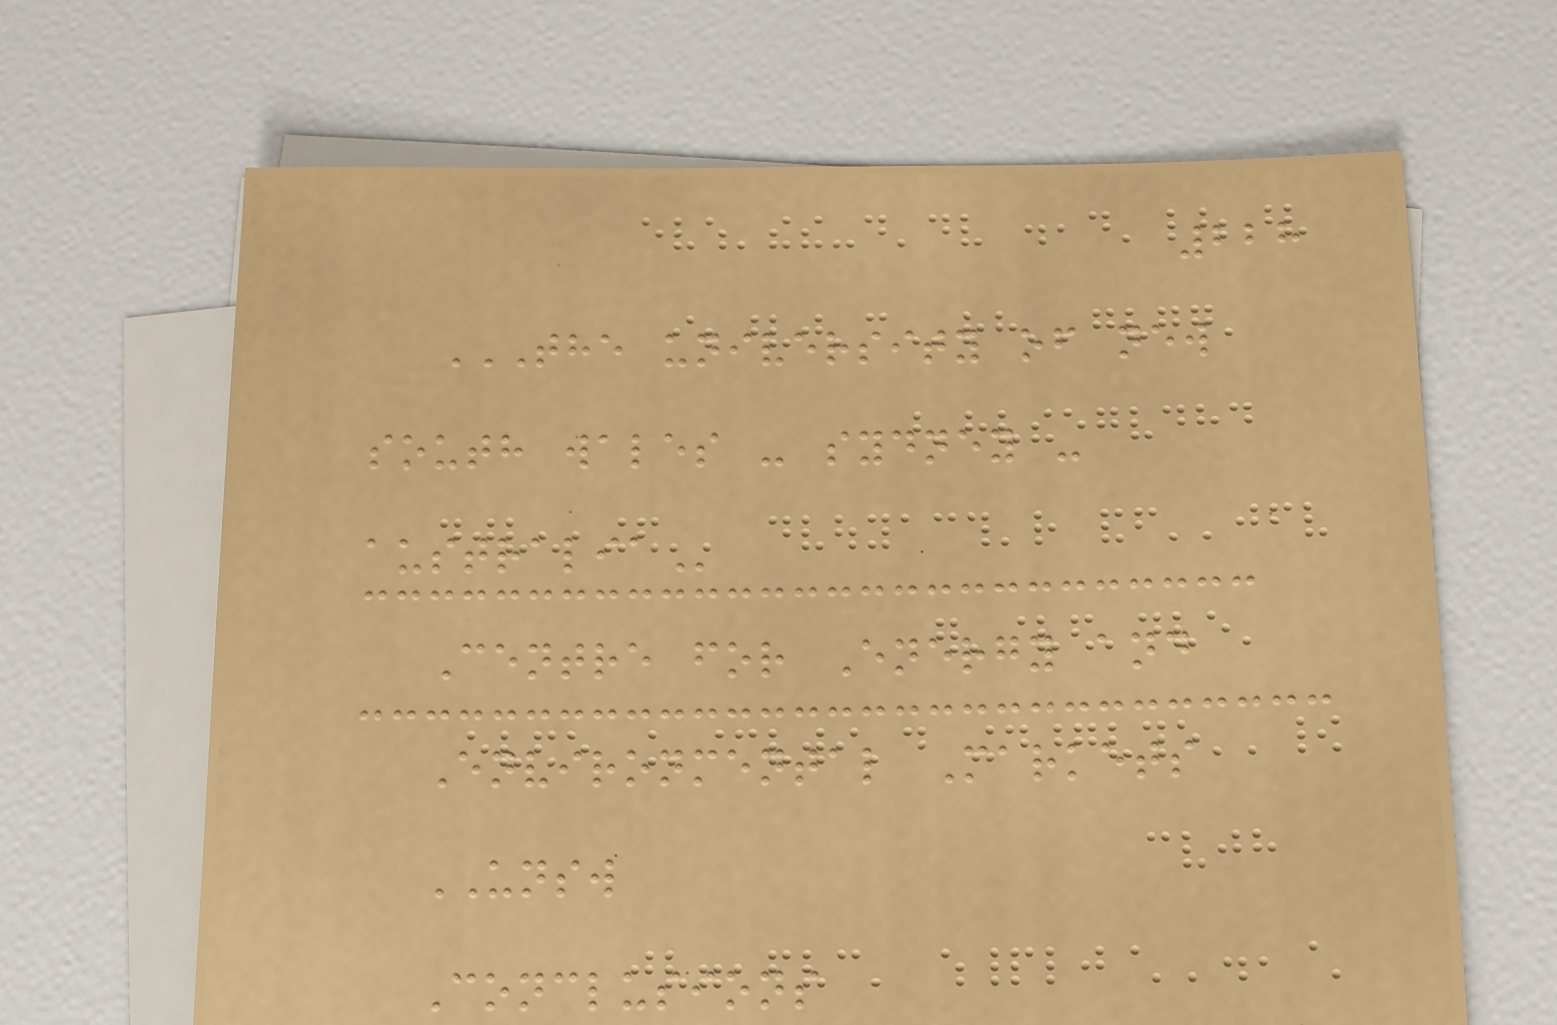228
THE UNIVERSITY OF NEW
SOUTH WALES - SYDNEY -
AUSTRALIA
Centre for Energy and
Environmental Markets
UNSW
Conclusions
